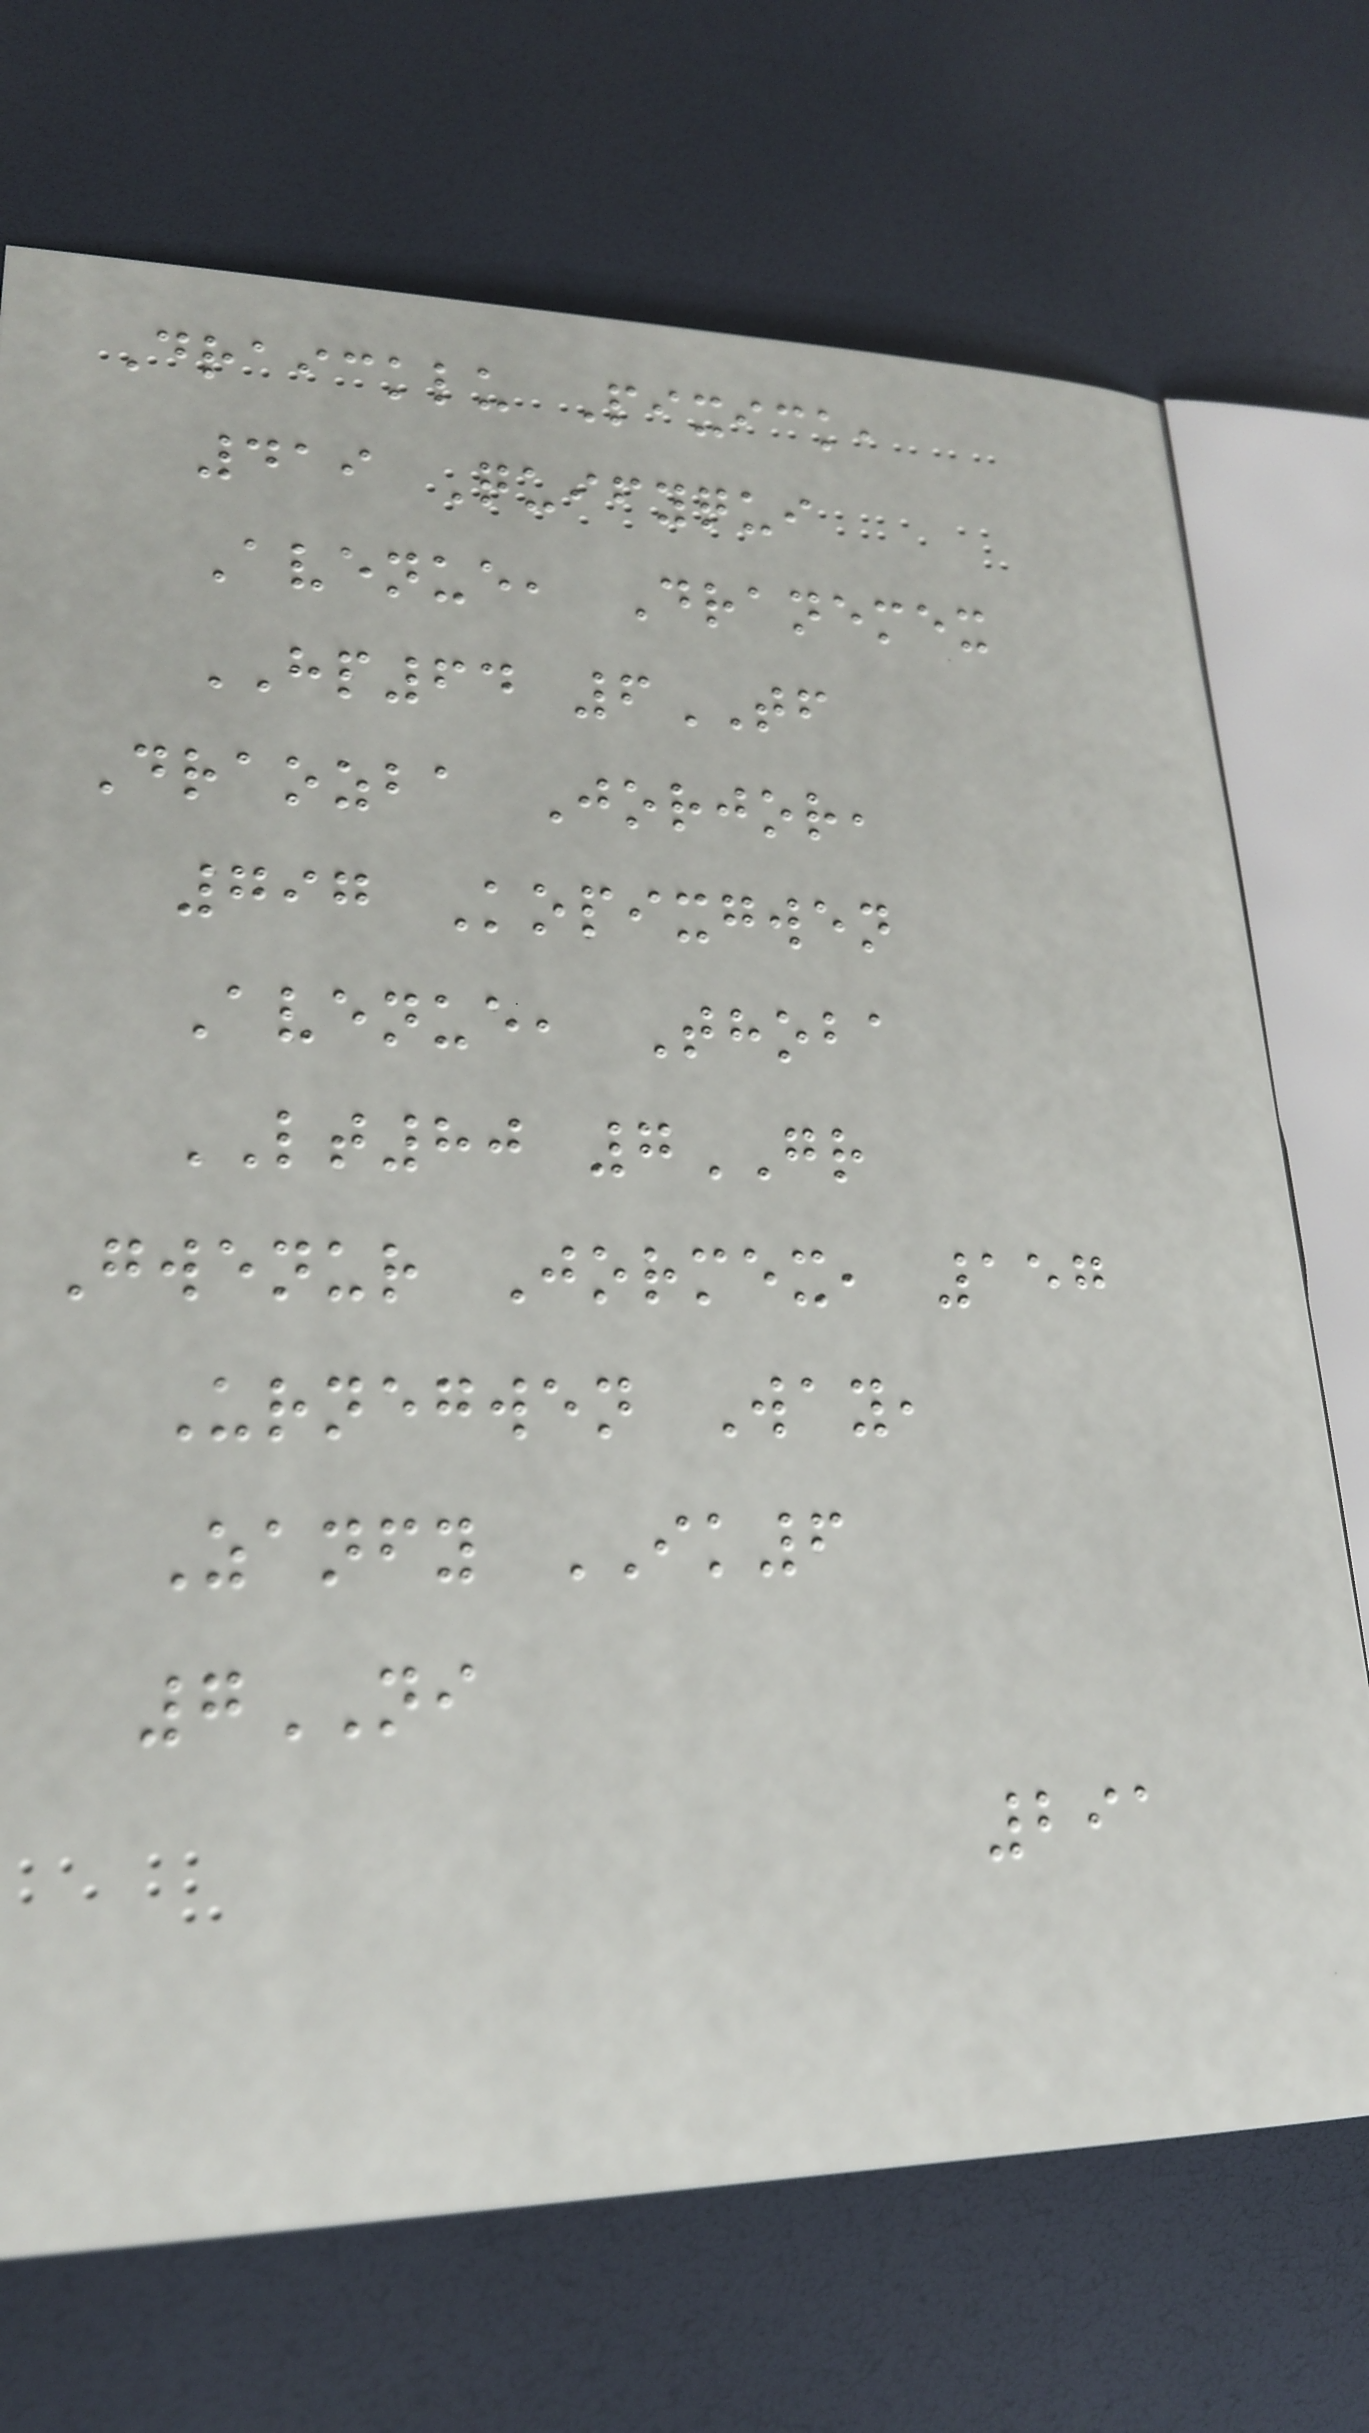Draicklu Pixick,
419 Quifyqui
Avenue, Dranemex
HP64 6TF
Draozba Jorjor,
797 Kopixgwen
Avenue, Thoba
LT80 7GR
Gwenur Jormex, 157
Urnegwen Way,
Zanfy IK6
7NI
291
